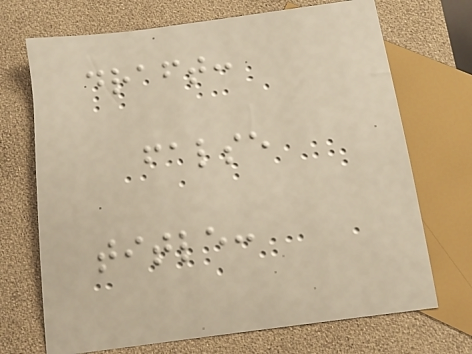draft:
false
title:
